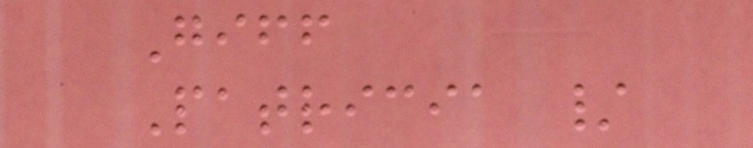Giff
Patricia /
